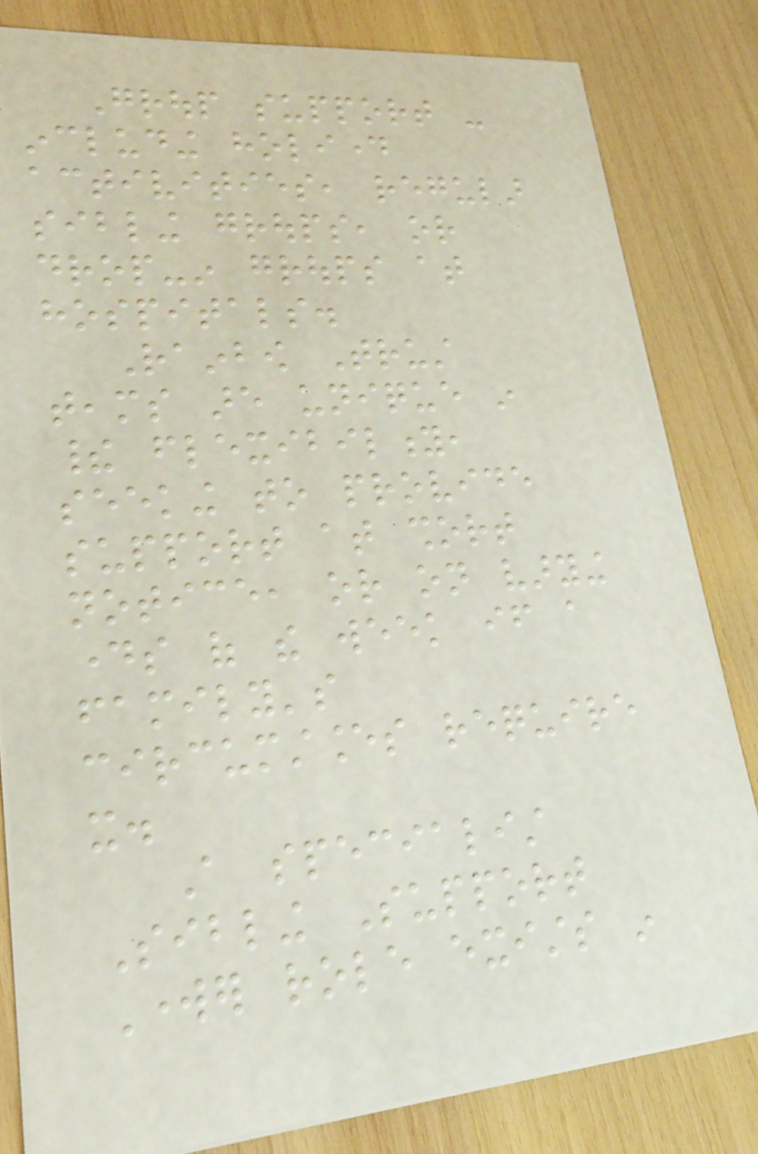Group support -
including holiday
activities, regular
sibling groups, or
drop-in groups at
hospitals.
Rainbow Trust
teams are unique in
their flexibility,
seeking to provide
support at short
notice, or on varying
days of the week if a
family's
circumstances require
it.
A specialist
Sibling Support
Worker role exists in
